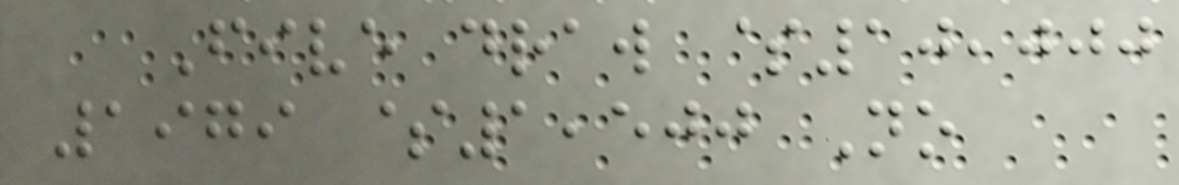Five draw $10,000
1979 $1,500 No
